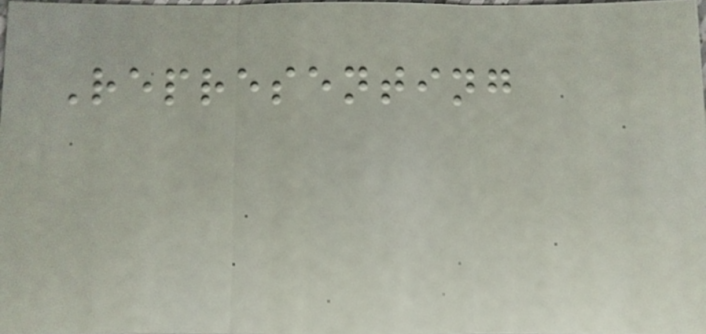Representing
